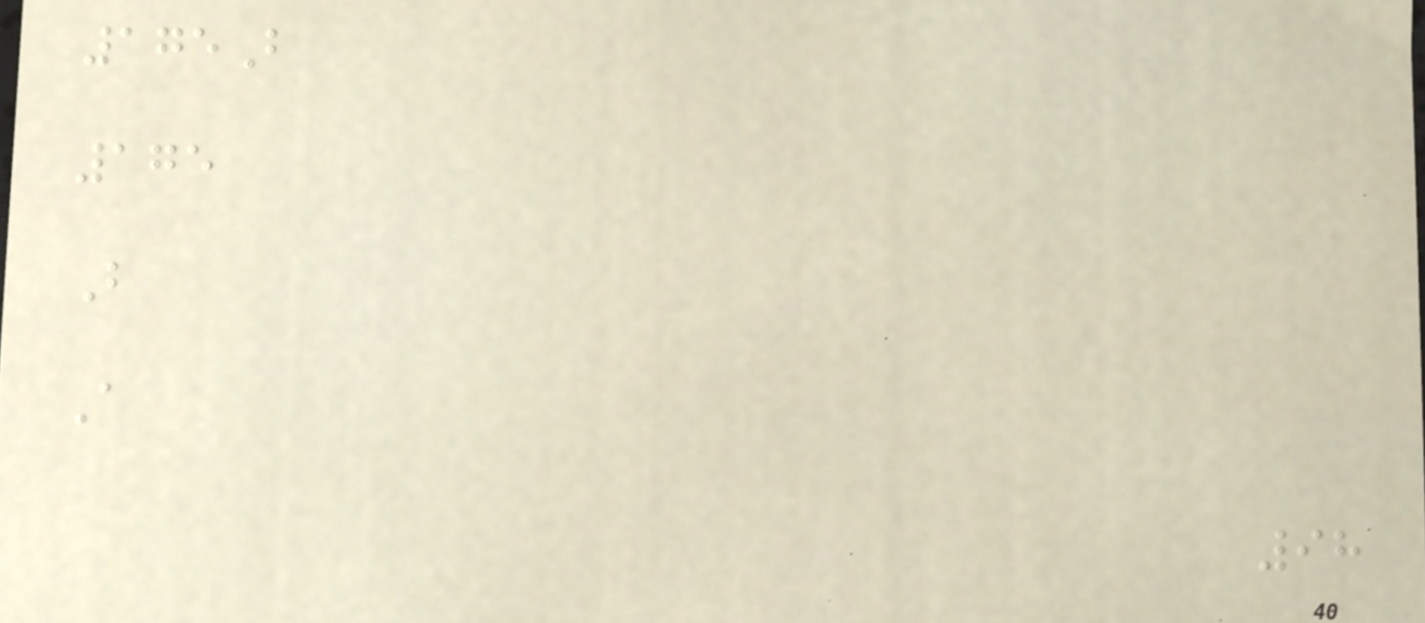175B
175
B
A
98
